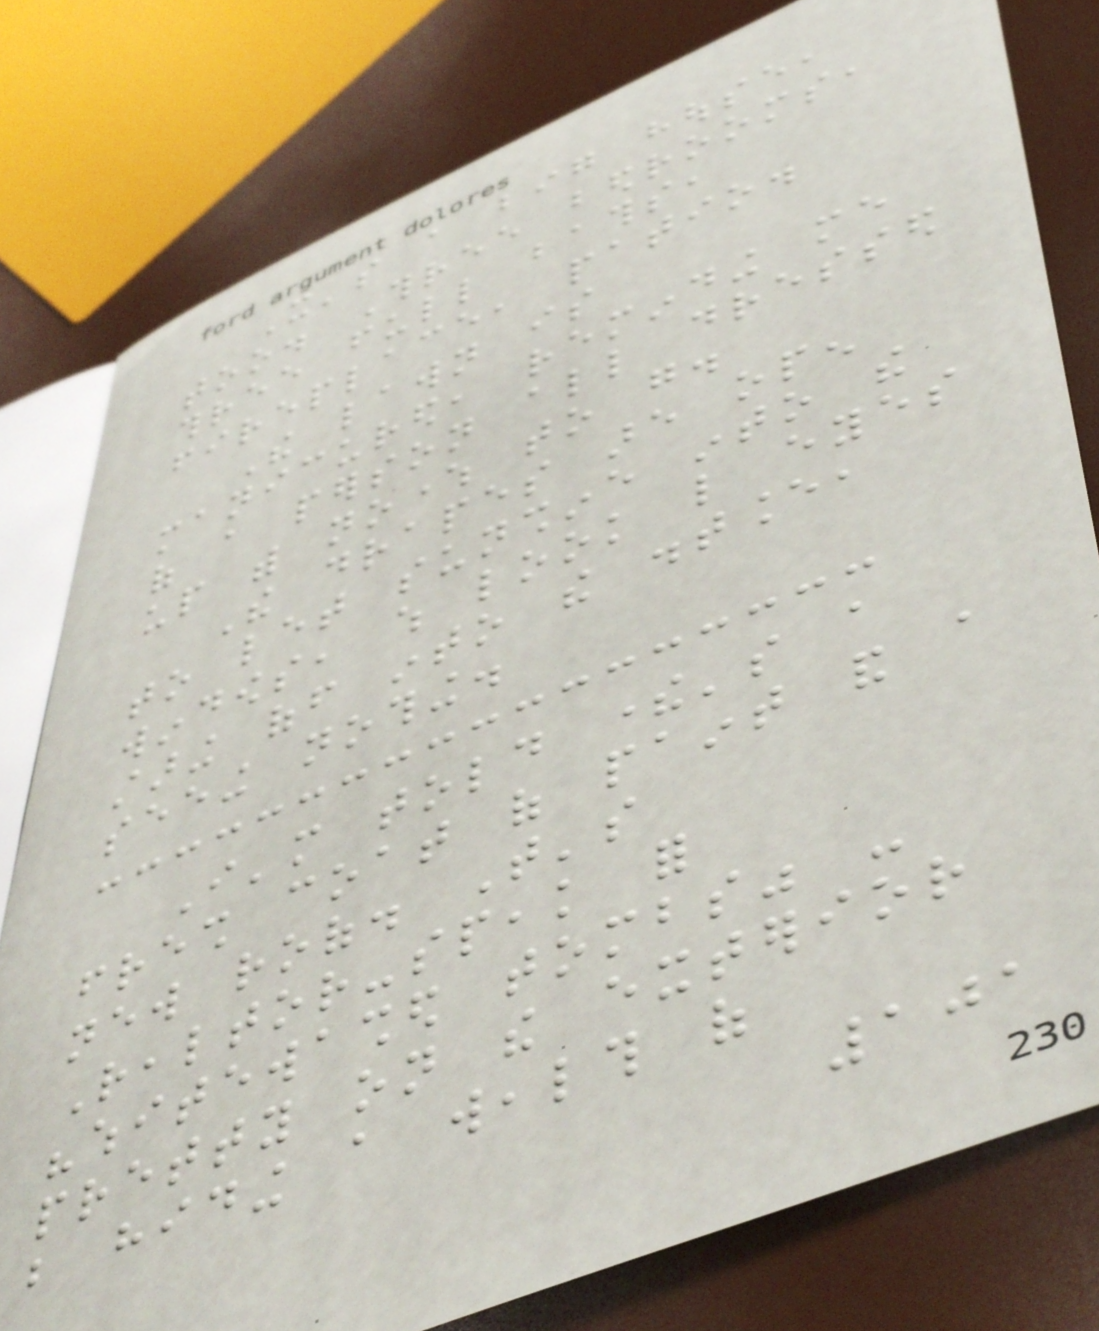It's a big house,
too. Three bedrooms,
three full baths,
fireplace, patio.
The lawn is
manicured, reminding me
of a person all dressed
up with nowhere to go.
The drapes are open
to let sunshine into the
windows, which look like eyes
staring off into the distance,
seeing nothing.
I'm told there's a
fresh coat of paint and a
new roof. That's
Realtor-speak for
"whitewashed tombs" -
pretty on the exterior
but hiding a wealth of
101
